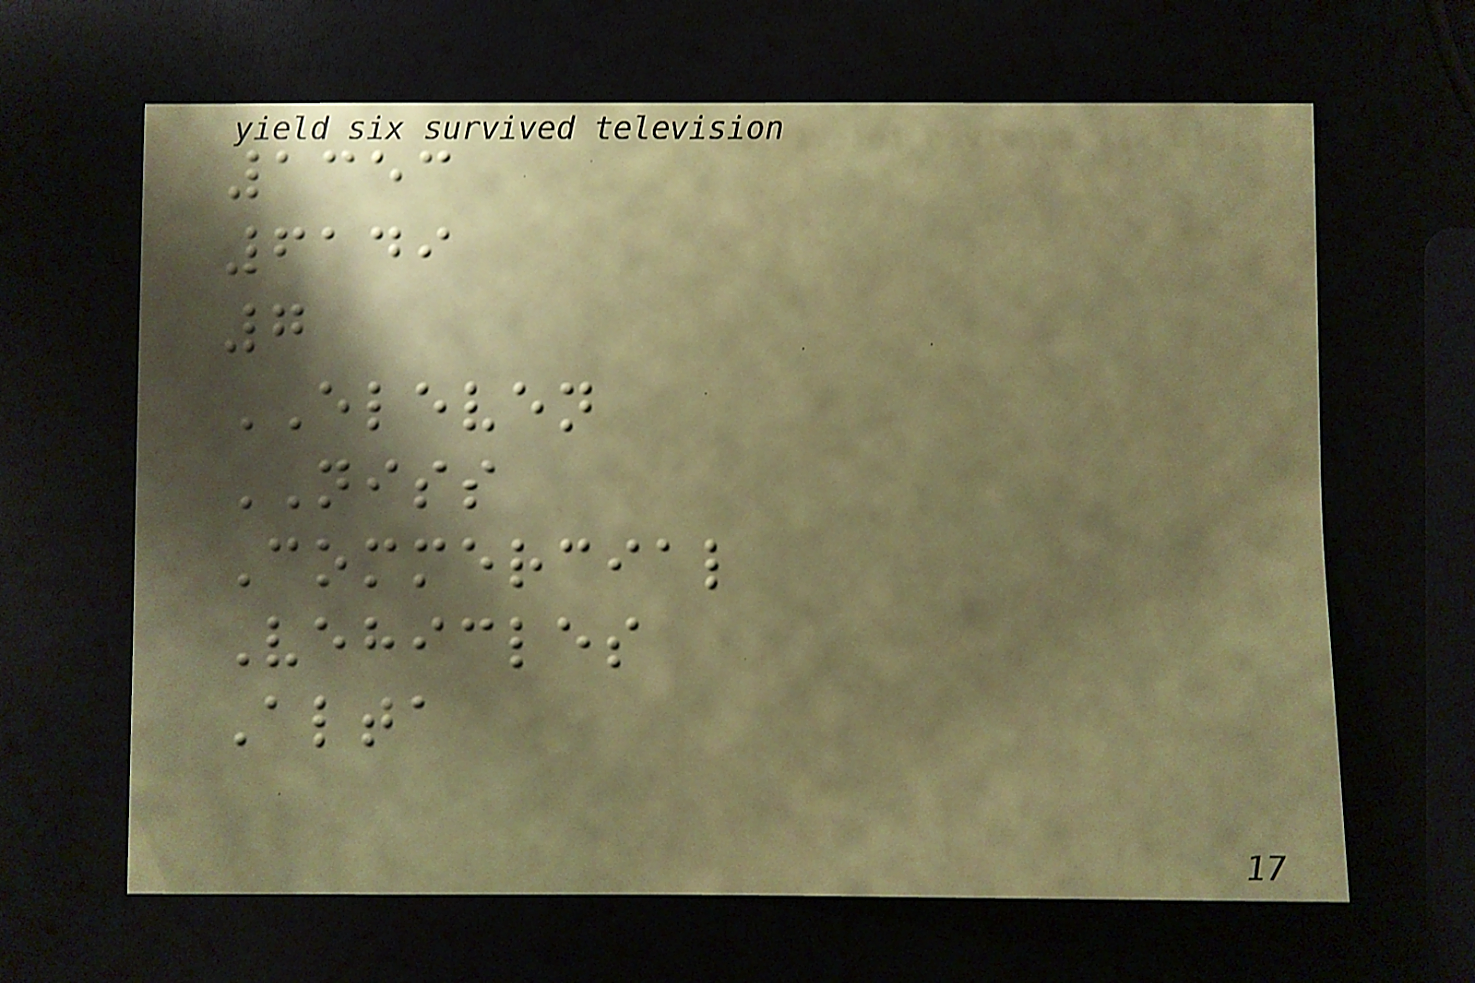1353
6149
7
ELEVEN
NISS
Commercial
Vehicles
Alta
